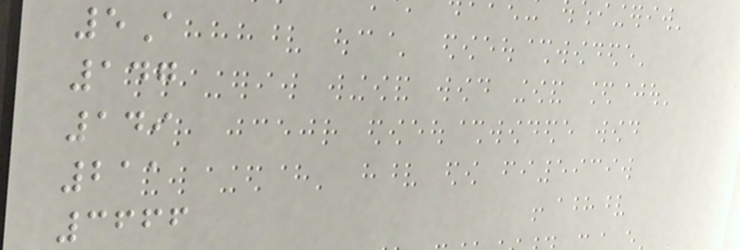5A
147
149
211
3666
